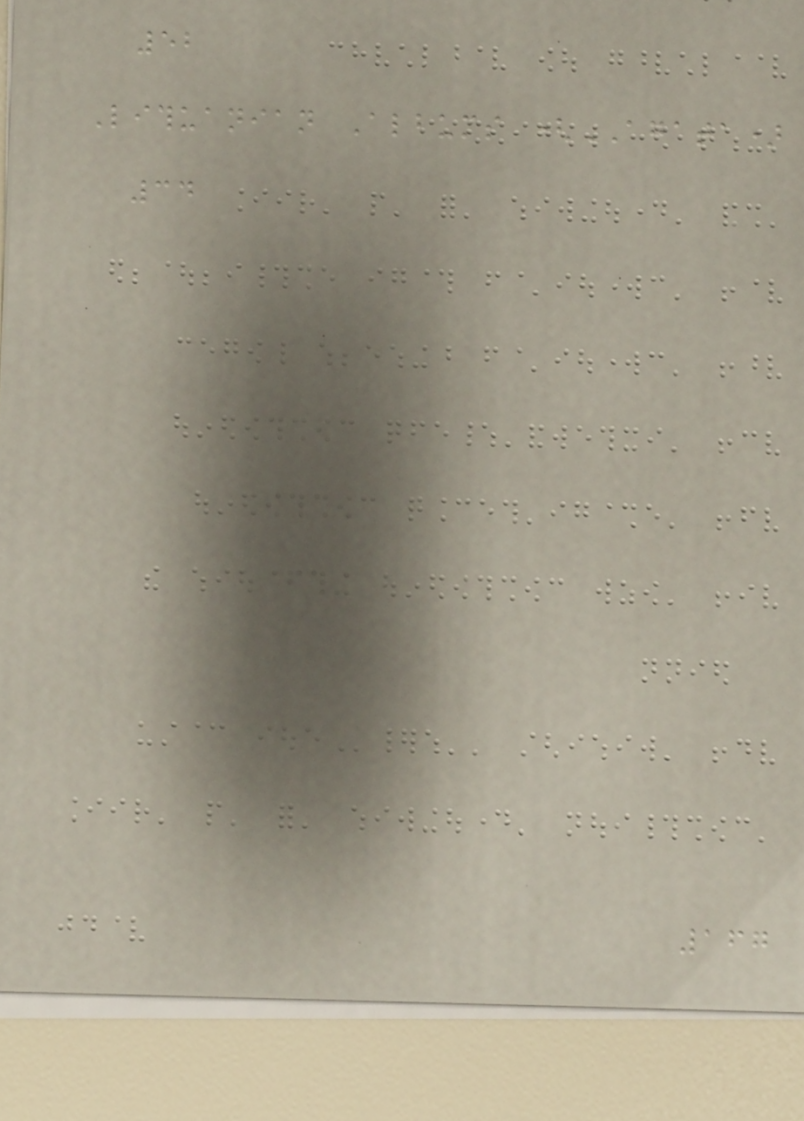52
Lithuanian Albums (AGATA)
34
167
